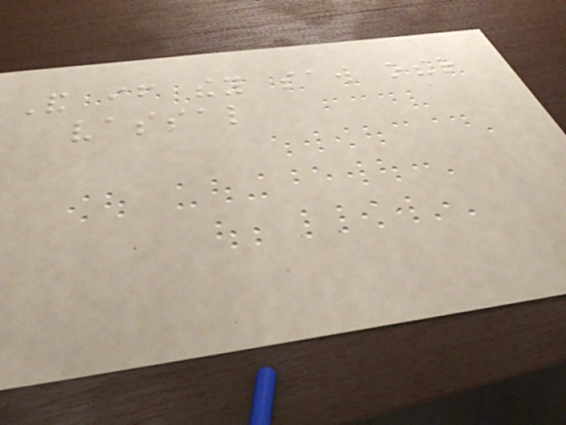And if they saw other
vassal
